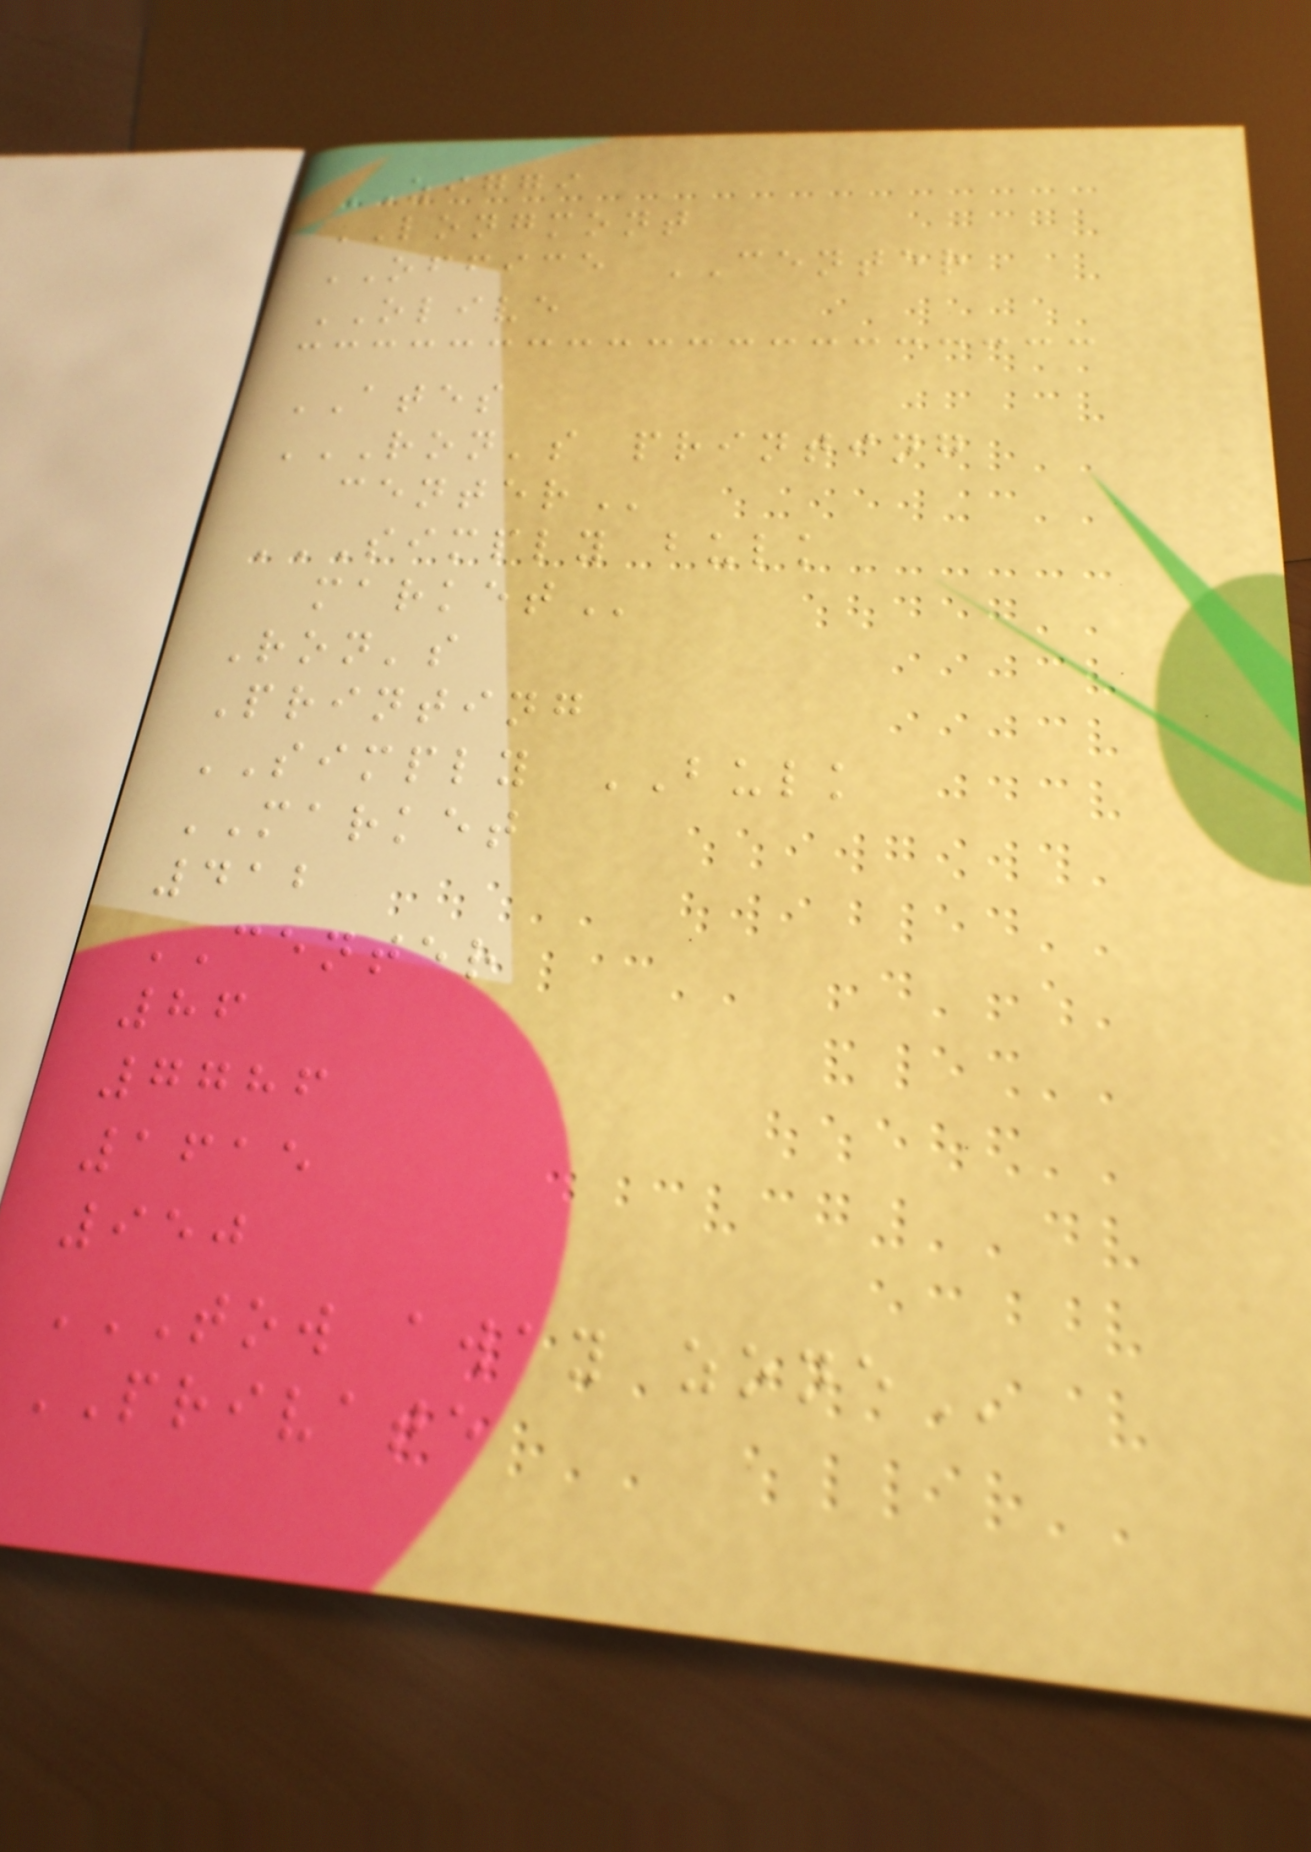ZIGGI
LONGMONT
OFFICE CENTER
OLIVE
ATES
RON'S PRINTING
CENTER
SIMPLY BULK
MARKET
Ron's
Printing
SIMPLY BULK
MARKET
412
CENTER
86
7786
1615
950
TOW AWAY ZONE
PRIVATE
